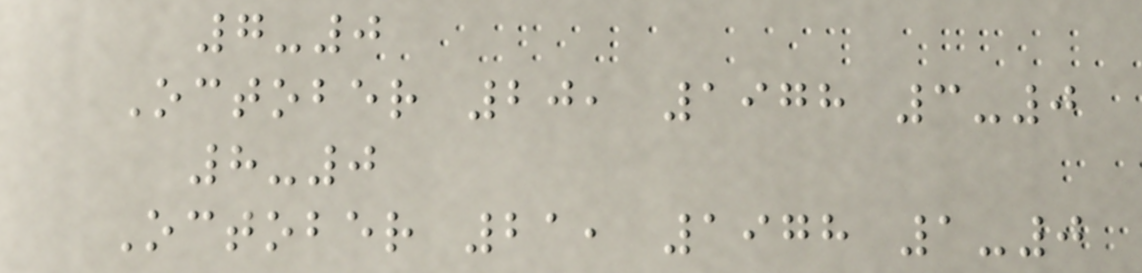7-0
October 20, 1978 3-0
8-0
October 21, 1978 1-0
